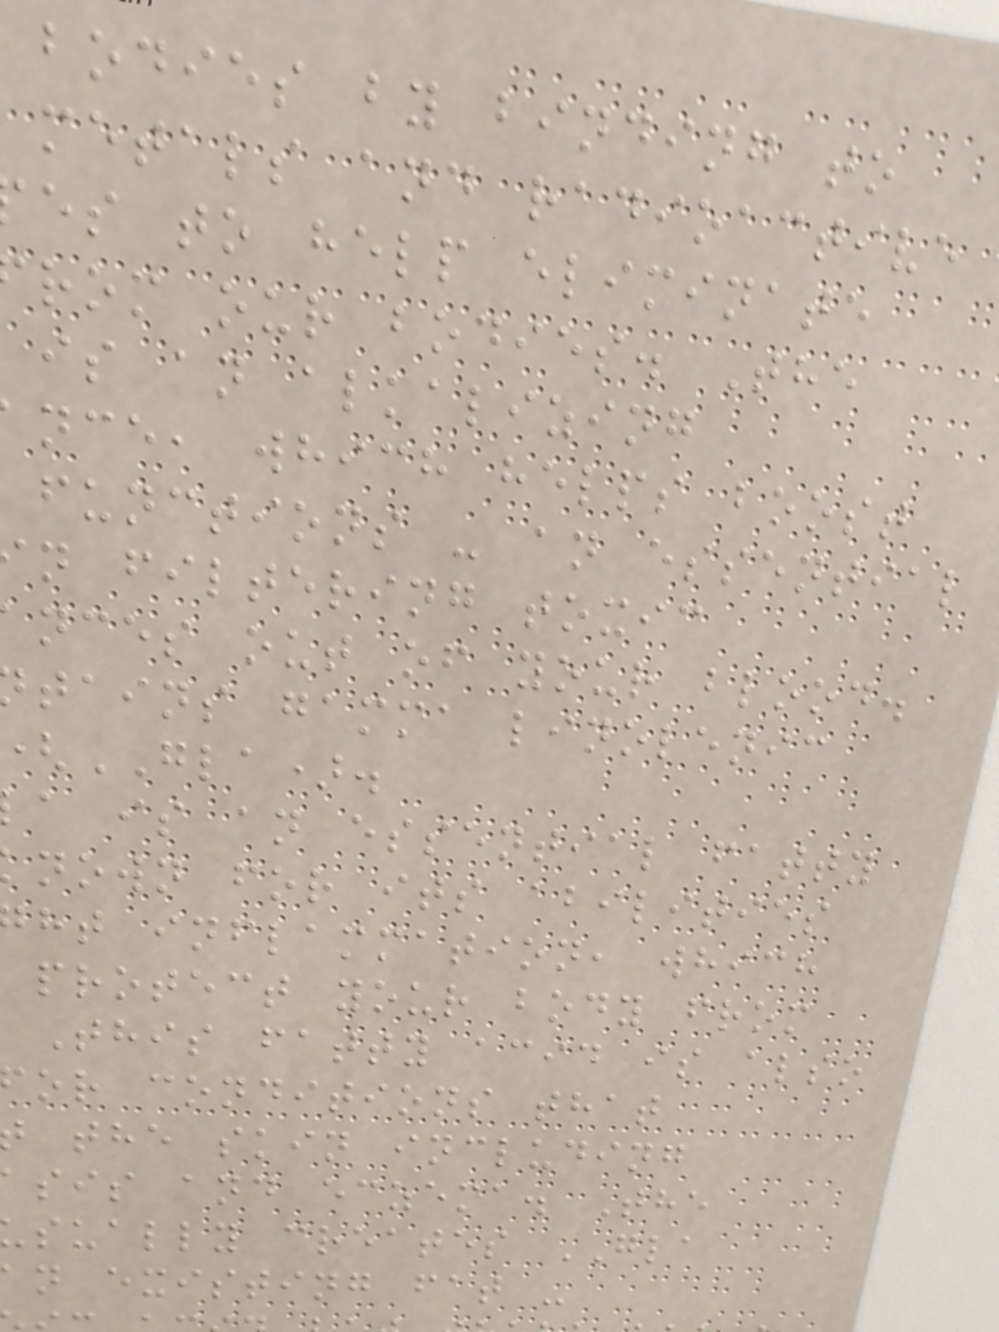bodies by binding to
metals and radioactive
es to help eliminate
rom our bodies. The
is an alkalizing
nce, which helps boost
functions - an essential
n filtering toxic
nces out of your blood.
tains gamma linolenic
GLA).
a is an essential fatty
nown for its abilities
ht inflammation, which
protect your body from
This fatty acid is also
or conditions that
the skin including
sis and eczema. The
sually creates GLA
n existing fat -
